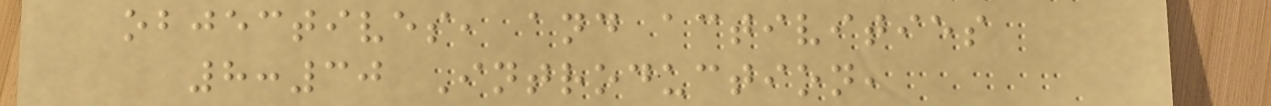objectives, and activities
8:30 Introduction,
